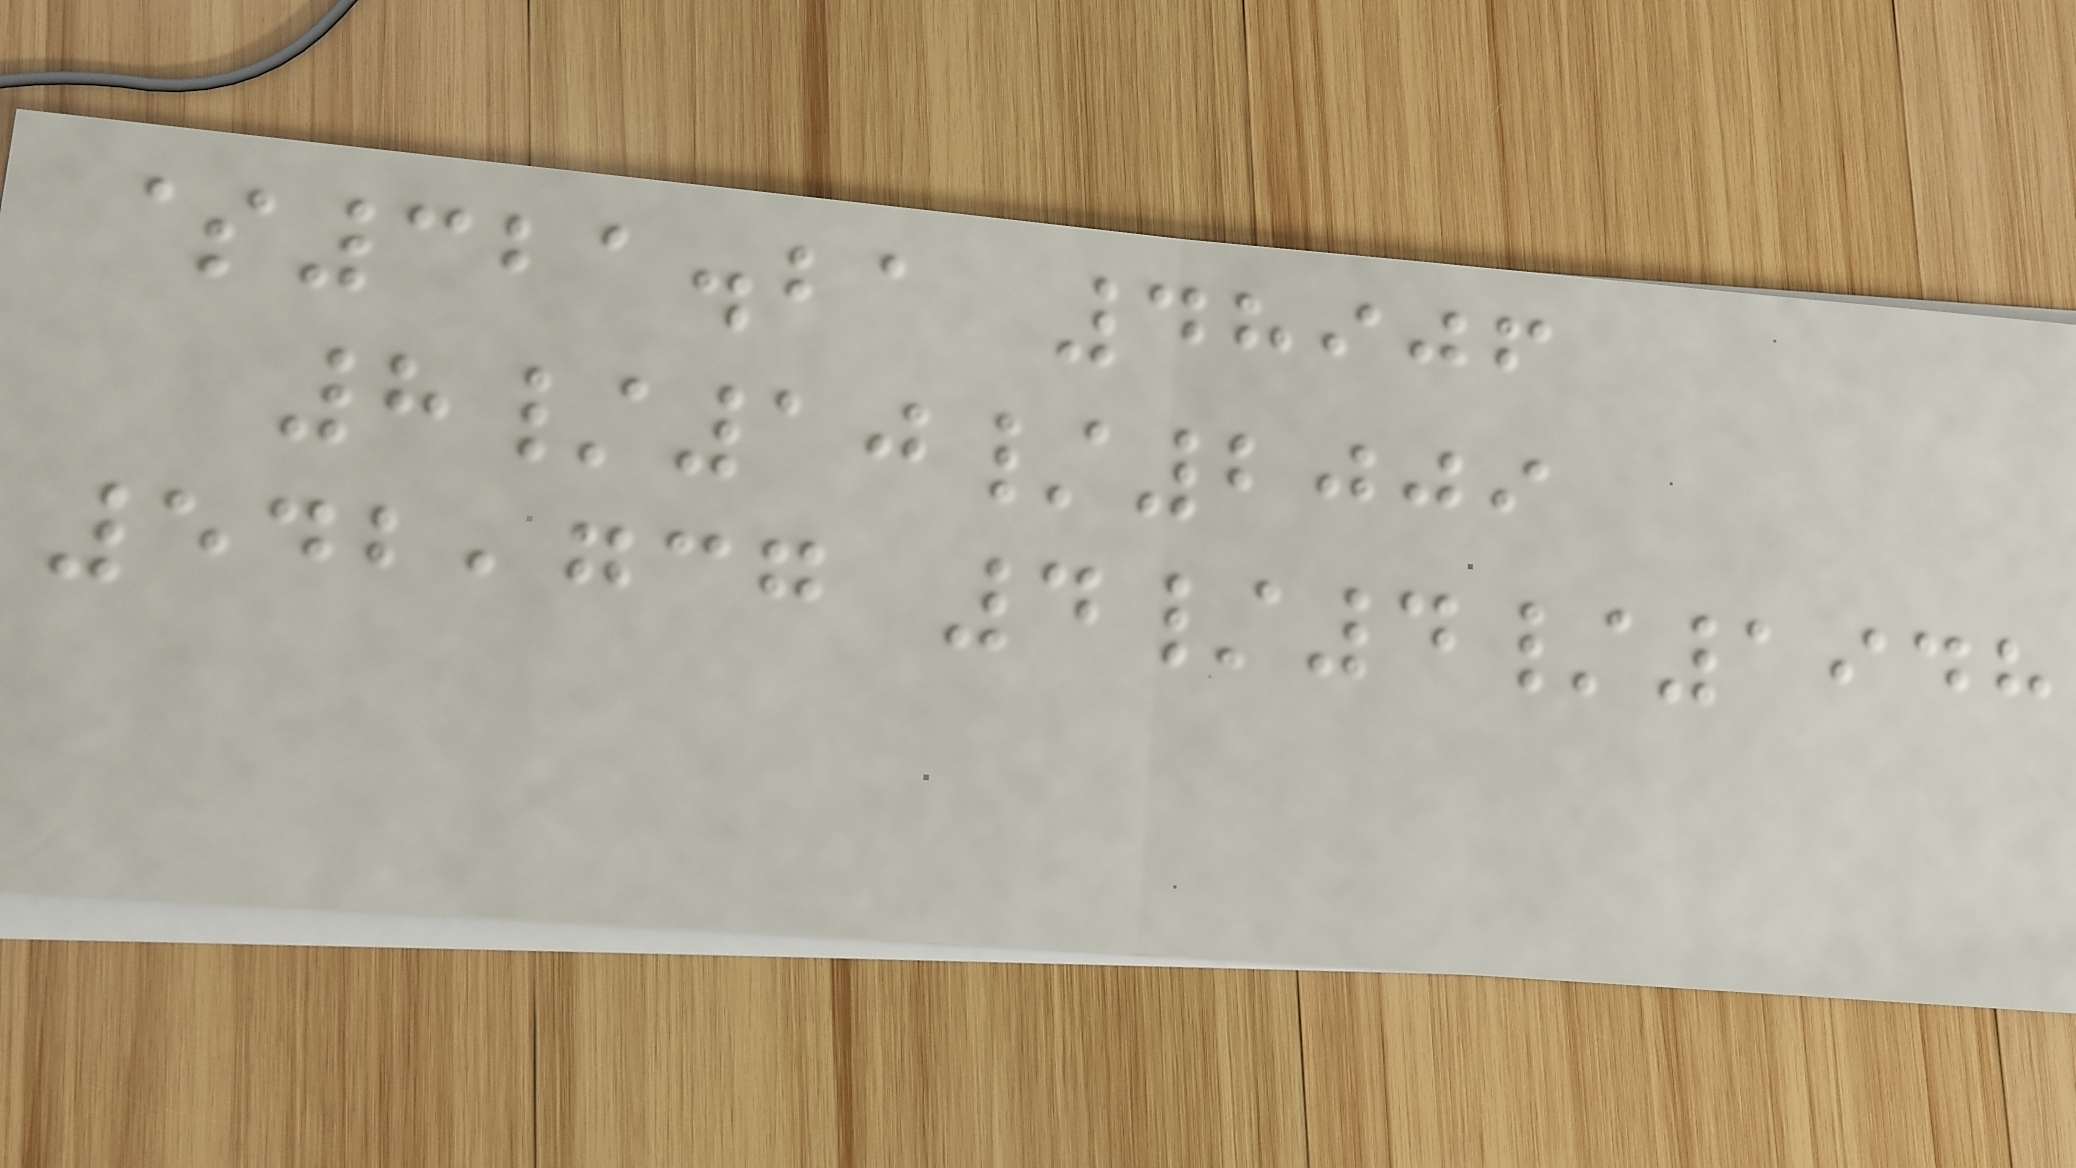$321.21 48906
8/10/2009
542,737 4/4/1948
